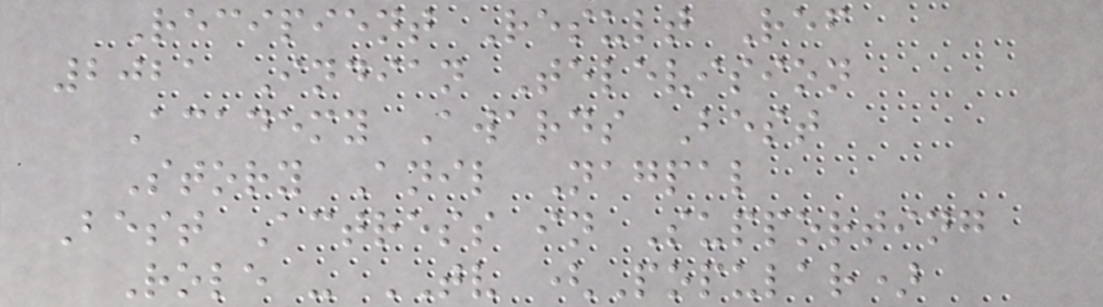Recipient Result Ref
2021 Indian Television
Academy Awards Best
Story Anil Nagpal
Best Actress in Supporting
Role - TV (Popular)
